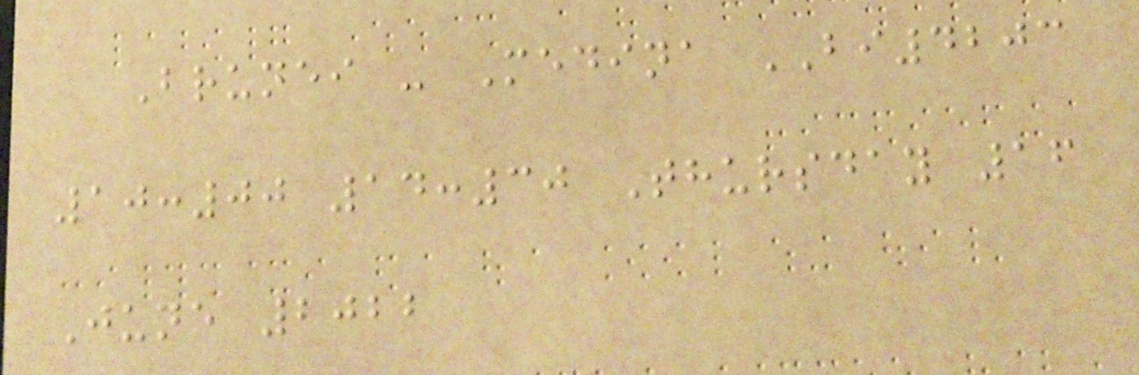Brunei - Medina BI4203
10:00 14:30 Thursday 16
June 2022
